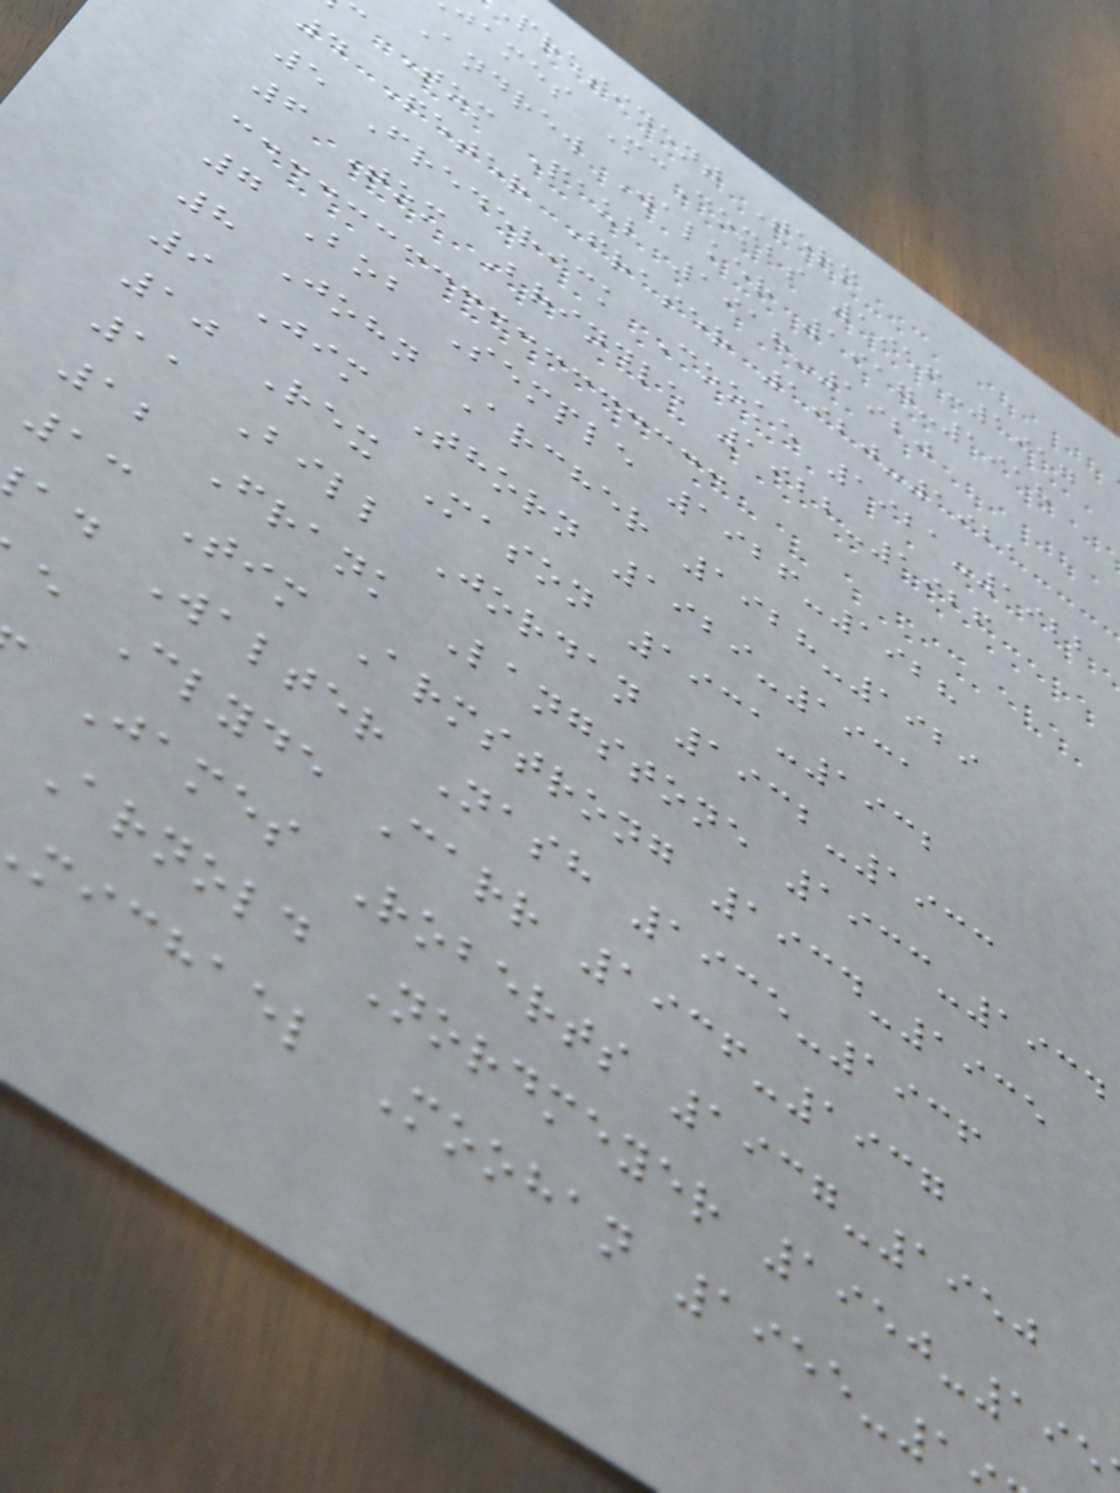president Term
james McCombs 1916-1917
Andrew Walker 1917-1918
c Tom Paul 1918-1920
4 Peter Fraser 1920-1921
5 Frederick Cooke 1921-1922
6 Tom Brindle 1922-1926
7 Bob Semple 1926-1928
8 John Archer 1928-1929
9 Jim Thorn 1929-1931
10 Rex Mason 1931-1932
11 Bill Jordan 1932-1933
12 Frank Langstone 1933-1934
13 Tim Armstrong 1934-1935
ad Walter Nash 1935-1936
e Clyde Carr 1936-1937
James Roberts 1937-1950
Arnold Nordmeyer 1950-195
michael Moohan 1955-1
